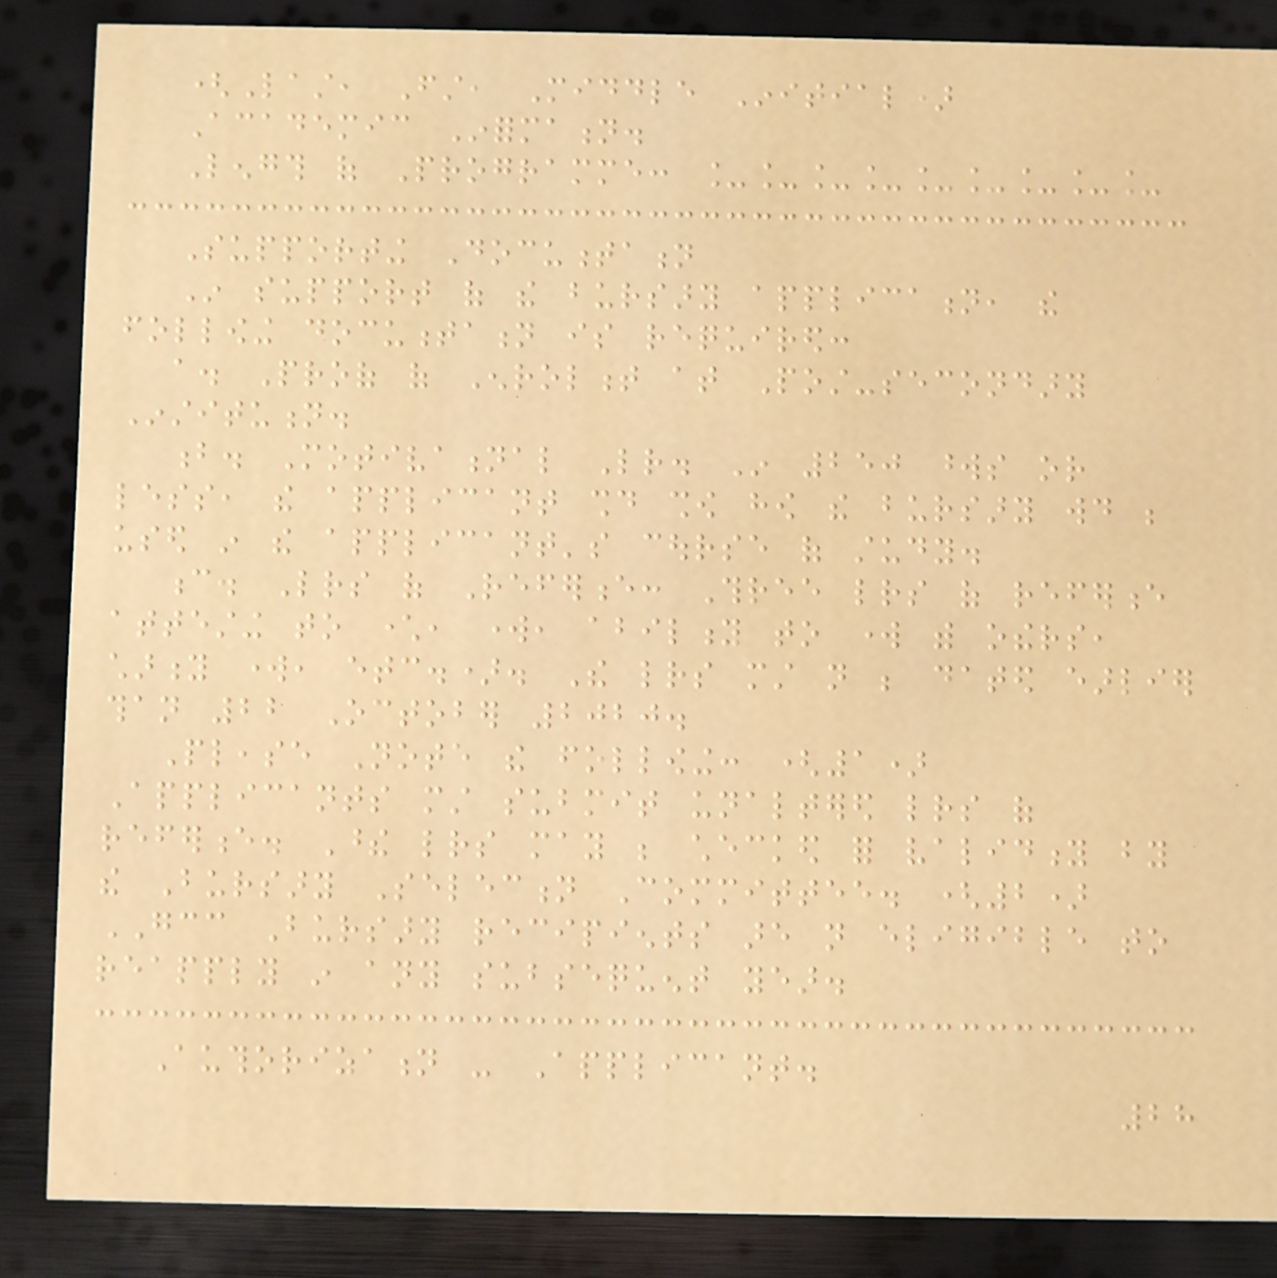(Last, First, Middle Initial)
Academic Information.
Length of Programme: _________
Supporting Documentation
In support of the bursary application, the
following documentation is required:
a. Proof of Enrolment at Post-secondary
Institution.
b. Motivational Letter. In 250 words or
less, the applicant should show how the bursary would be
used in the applicant's course of study.
c. Letters of Reference: Three letters of reference
attesting to character, work, ability to work with others,
charity work, etc.). The letters must not be dated earlier
than 22 October 2020.
Please Note the following: (1)
Applicants must submit unaltered letters of
reference. These letters may be checked for validity by
the Bursary Selection Committee. (2)
GCC Bursary recipients are not eligible to
reapply in any subsequent year.
Authorization - Applicant.
28
